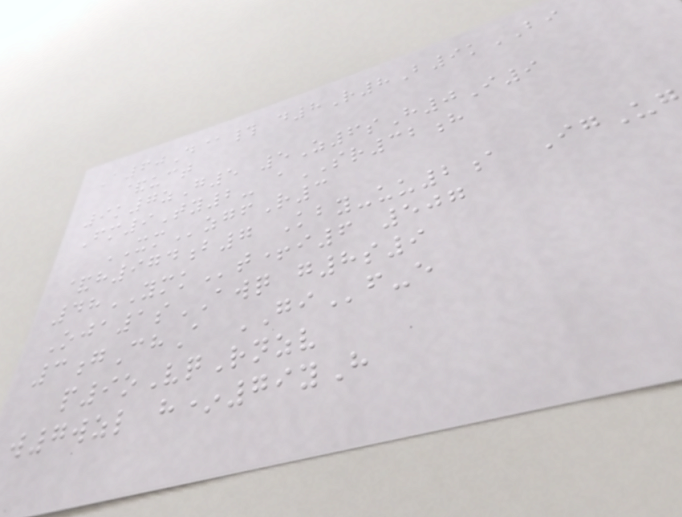A60D@# d8R8B9kBI
&uct
9k7zG5 5Z6sH0I9
Fm9Ty2- aSR32h
XMzgfR3
&h974b7 Kby-uu2a IgUg
48YMKt+i6 507
Oja1sAWQ g8s9
3gChA GIf-e
p9oVqRnzv
w7wzl h*79yH
